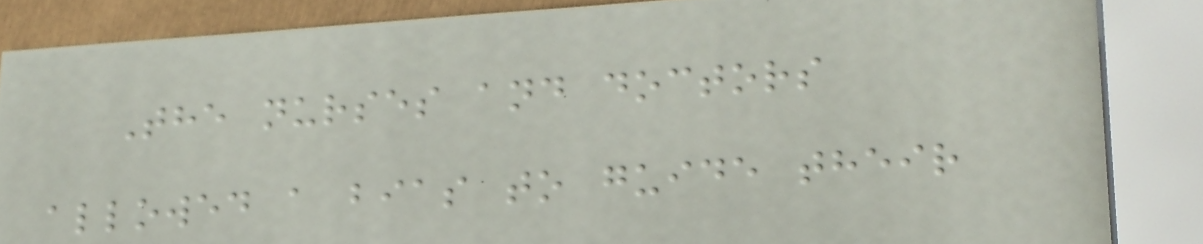The nurses and doctors
allowed a bias to guide their
